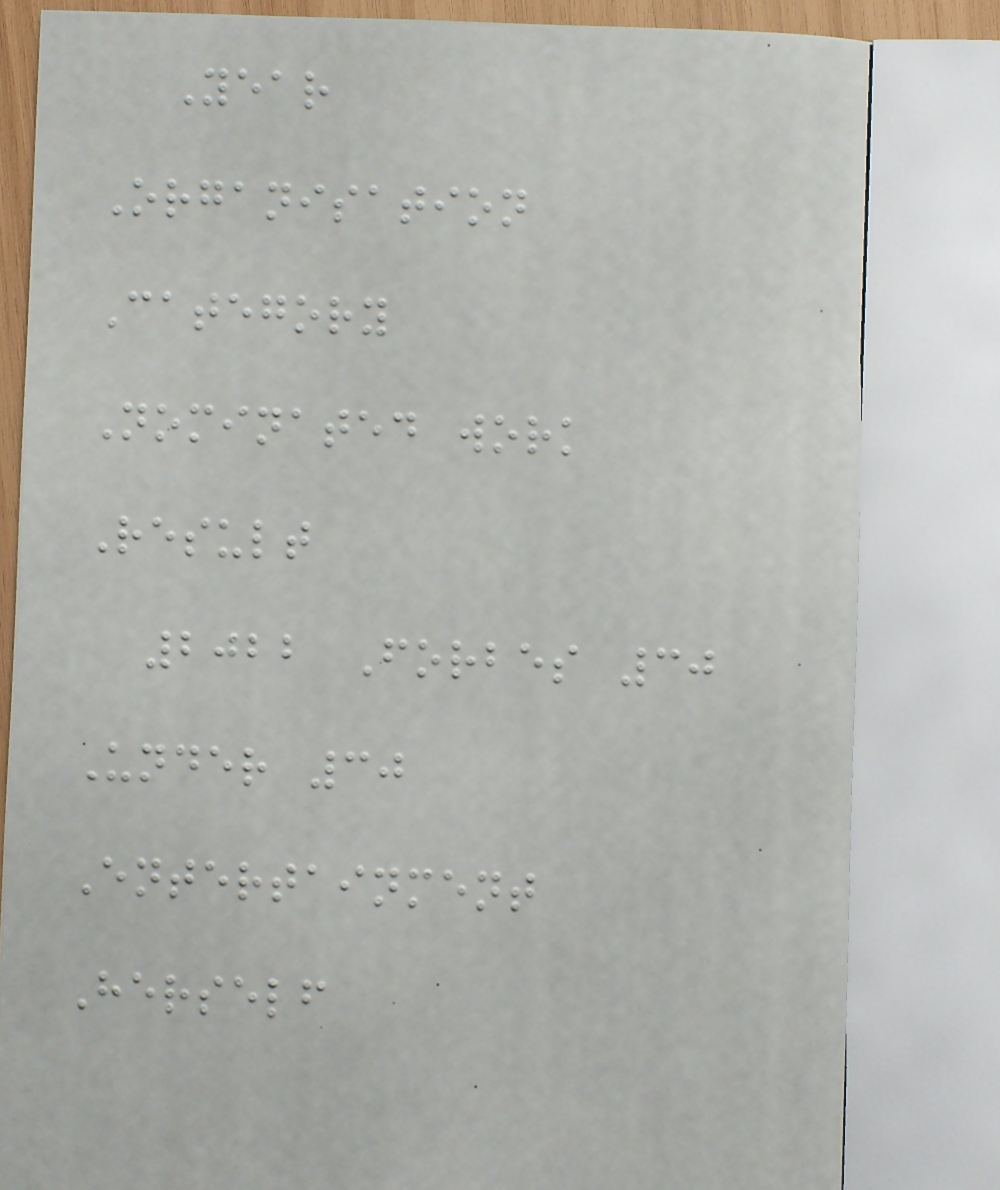Year
Organisation
Category
Nominated work
Result
2022 Forbes 30
Under 30
Entertainment
Herself
